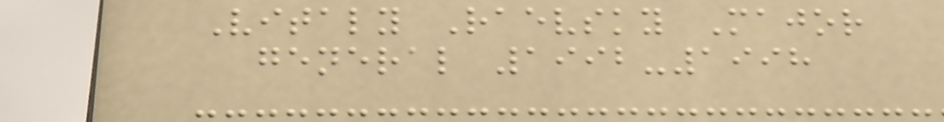Vitaly Raevsky Major
general 1992-1998
